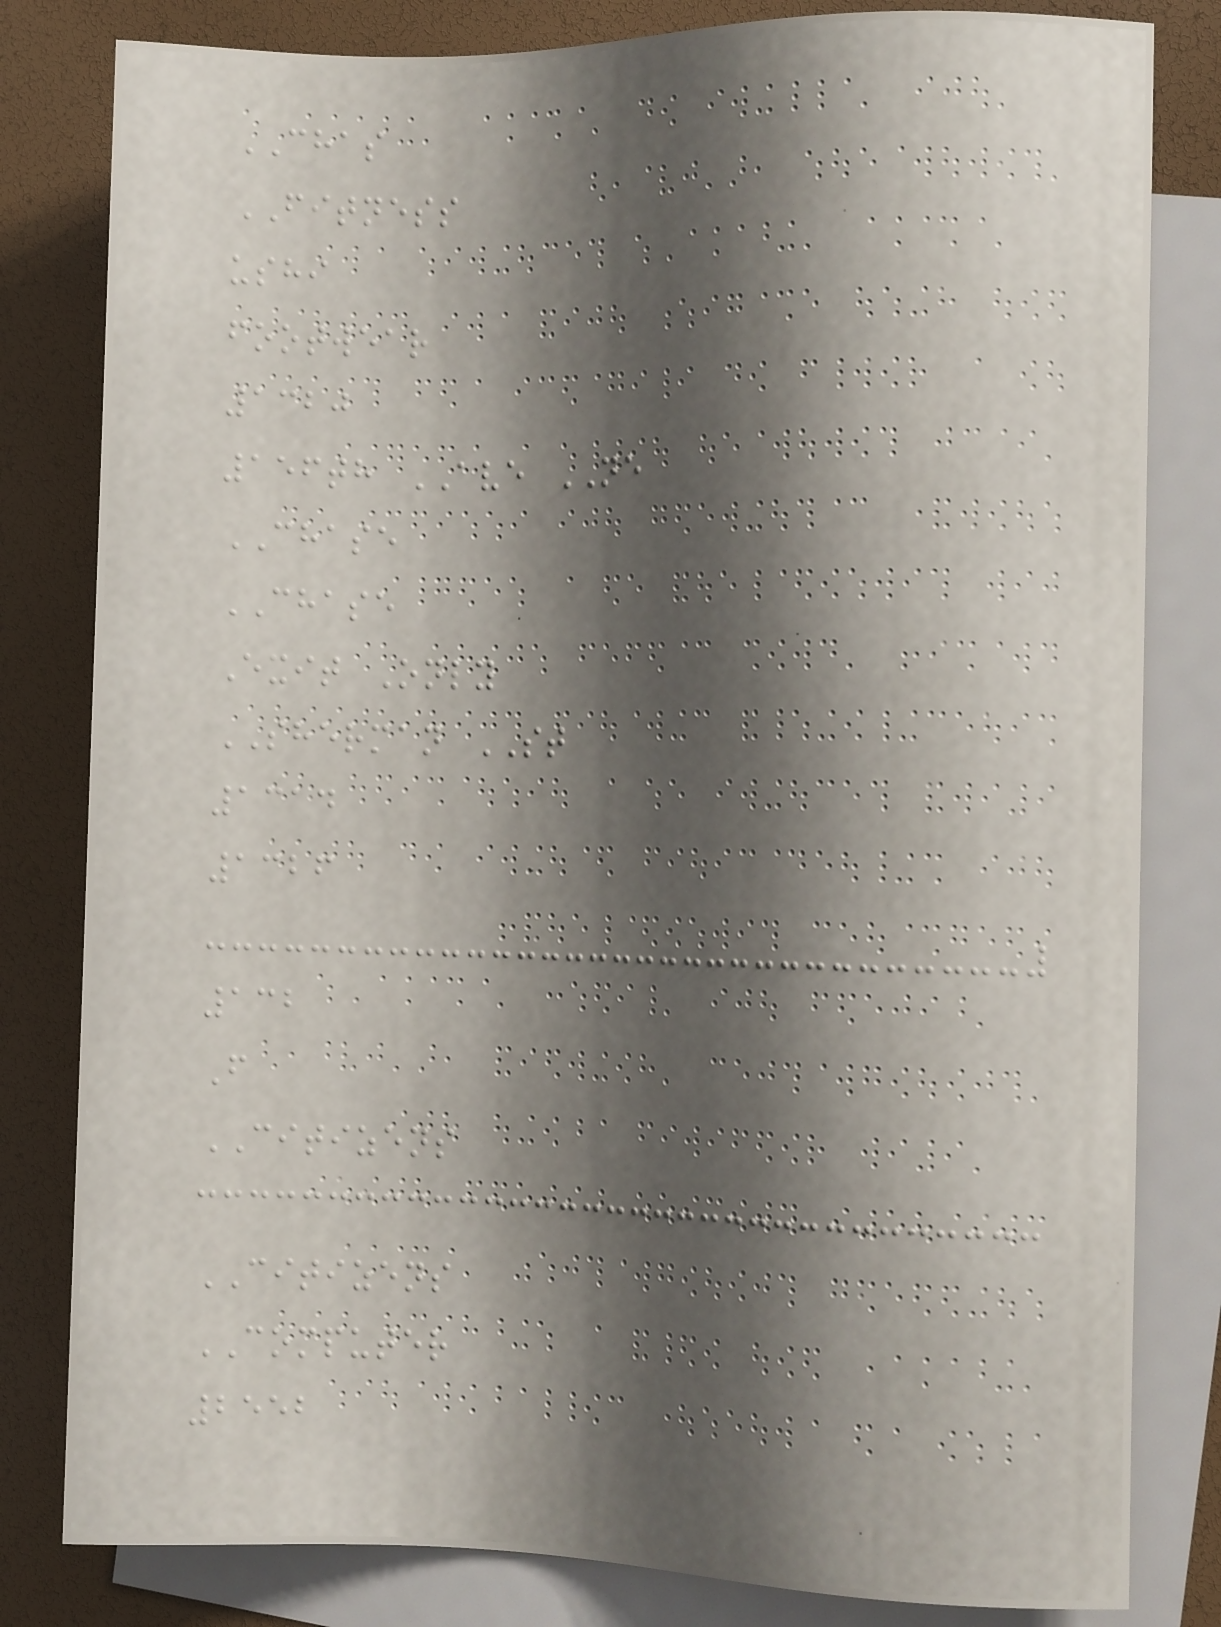CHAS
FITNESS
ushi
footwear
1320
156th AVE NE
CHASE
CHASE
Exit Only
SHERMAN ST
1314
1326
132
F
CITIZENS
CITIZENS
COMPUTER
2552
